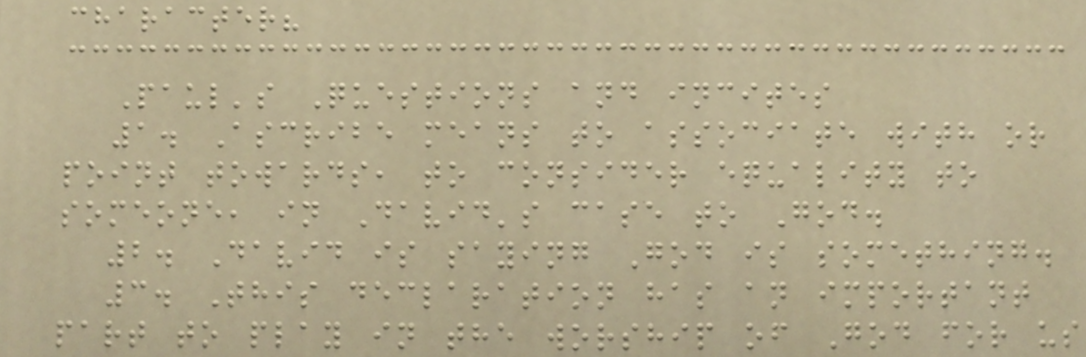character?
Paul's Questions and incites
1. Ascribe means to associate with or
point towards, to consider equality to
someone, in David's case to God.
2. David is saying God is something.
3. This declaration has an important
part to play in the worship of God for us
